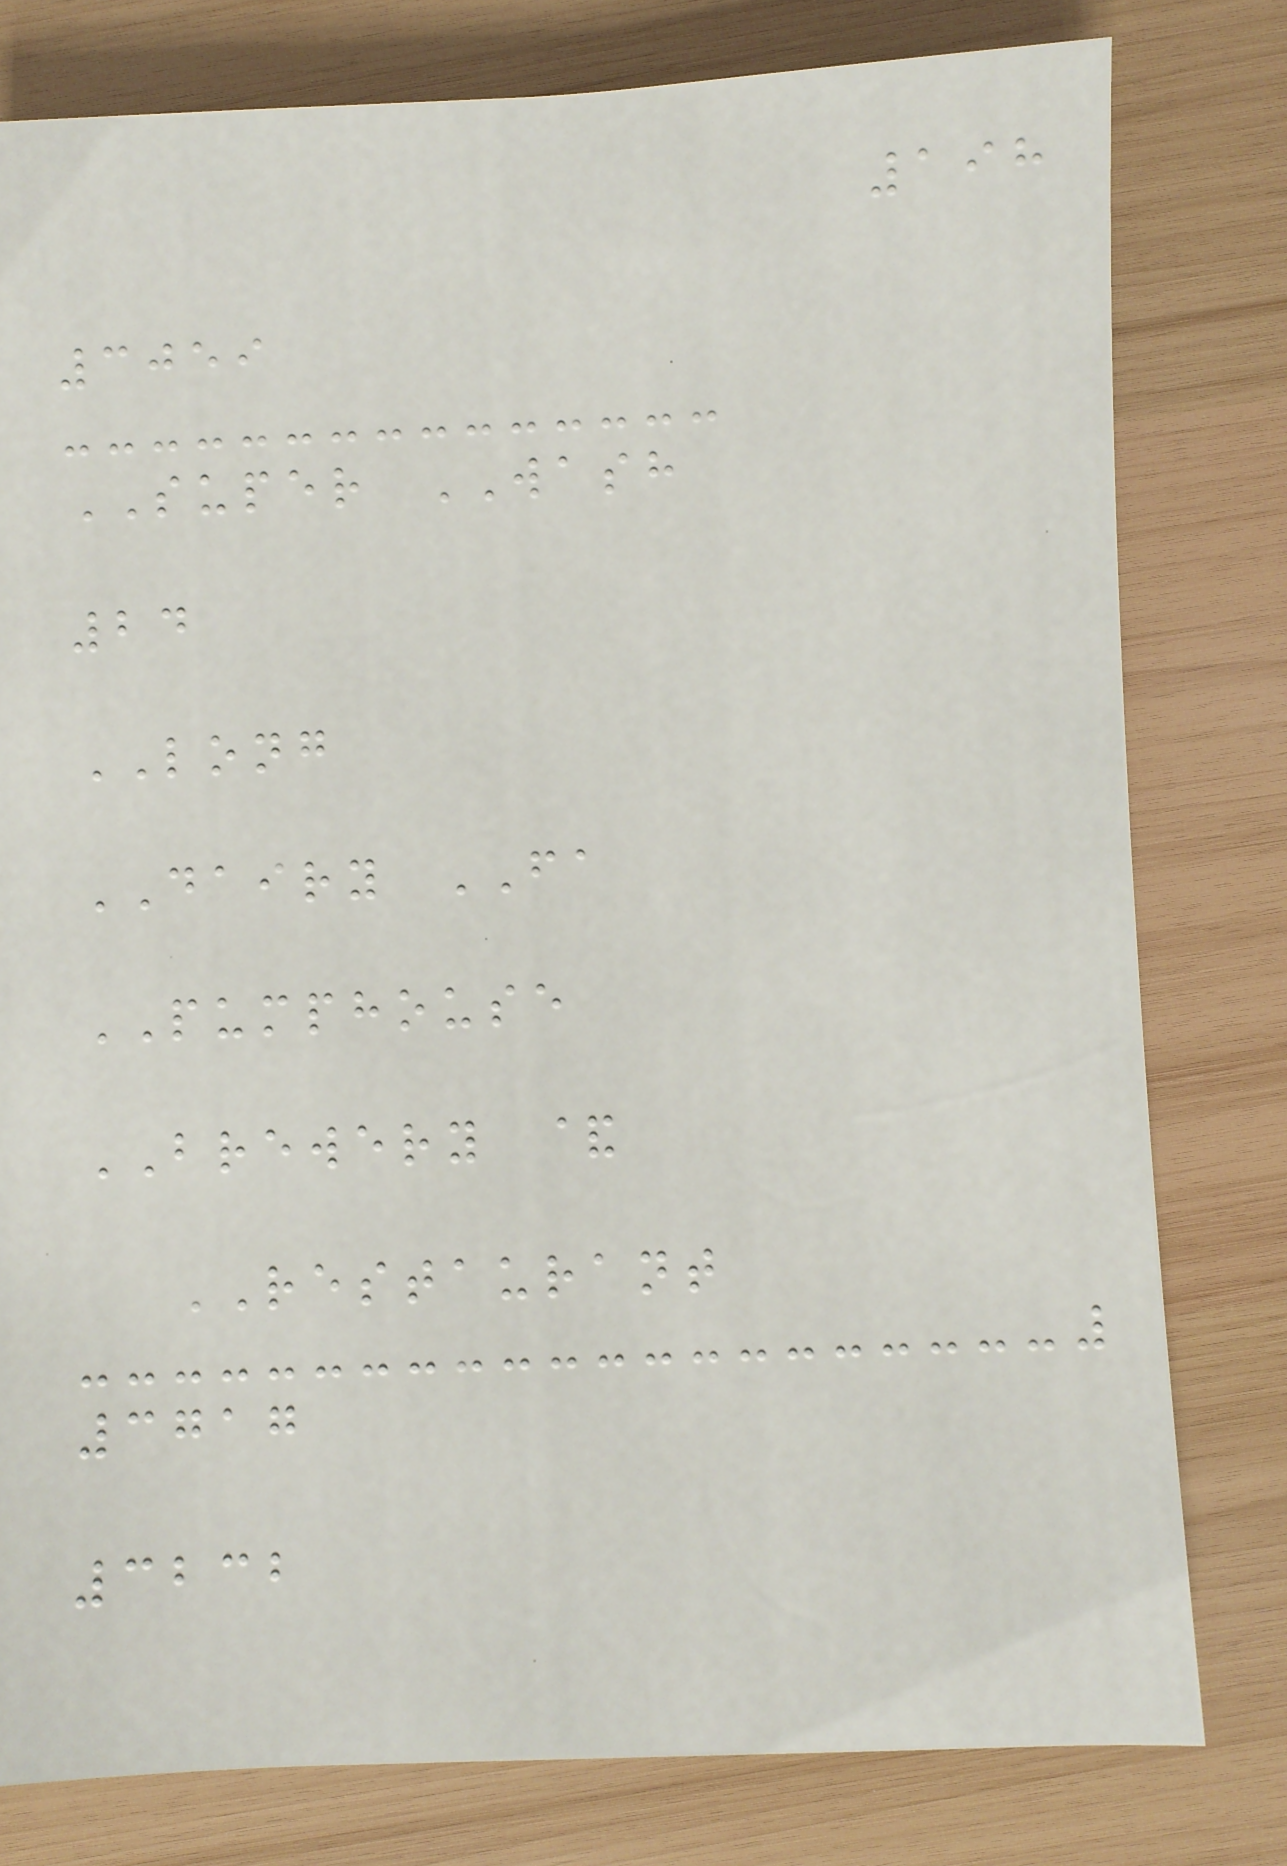198
3059
SUPER WASH
24
LONG
DAIRY FA
PUMPHOUSE
BREWERY &
RESTAURANT
3717
3232
